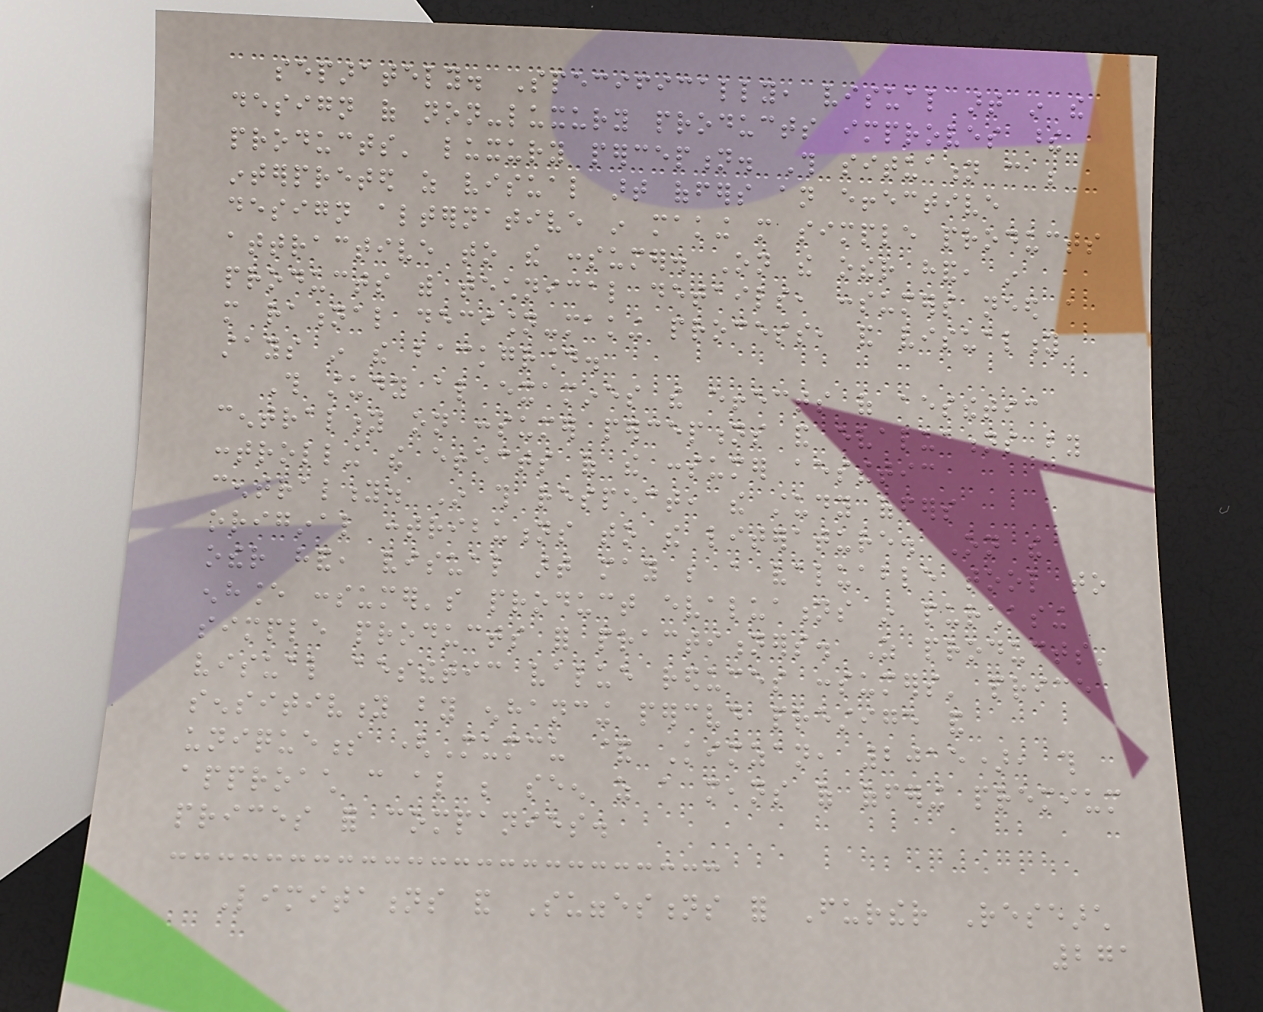separately. Specifically, visual art in the
design of non-luxury products improves these
products' luxury perception. This situation can be
interpreted as visual art offers an effective
design alternative in making more simple products
attractive to the consumer. On the other hand, in
products with technical details, consumers need a
more rational decision-making process, and visuality
stays in the background.
This study also examines the effects of aesthetic
centrality on consumer perceptions and evaluations by
controlling the effects of the consumer aesthetic
centrality. In this respect, the study offers
original contributions to the literature. On the
other hand, visual art may be a valuable tool to
enhance consumer's product evaluations in purchasing
simple products for practitioners. As products'
visual aesthetic value reduces consumers' price
sensitivity by enhancing perceived prestige and
uniqueness (Mumcu & Kimzan, 2015), this
approach can also be seen as a means of offering premium
prices for companies.
Limitations and Suggestions for Further Research
271
